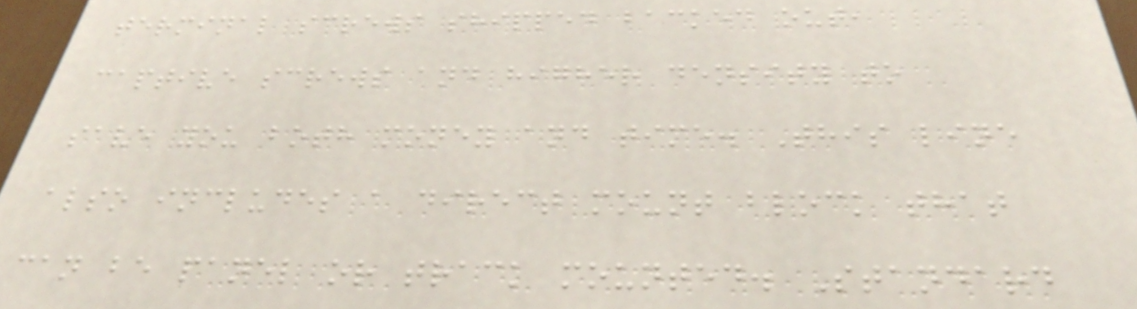terminal screws shipped backed out,
captive screws and higher density to
save you both money and time. This line
also includes a direct mount block that
can be panel or track mounted. Standard
